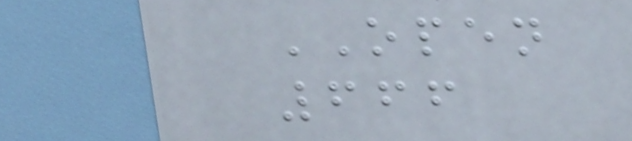OPEN
666
